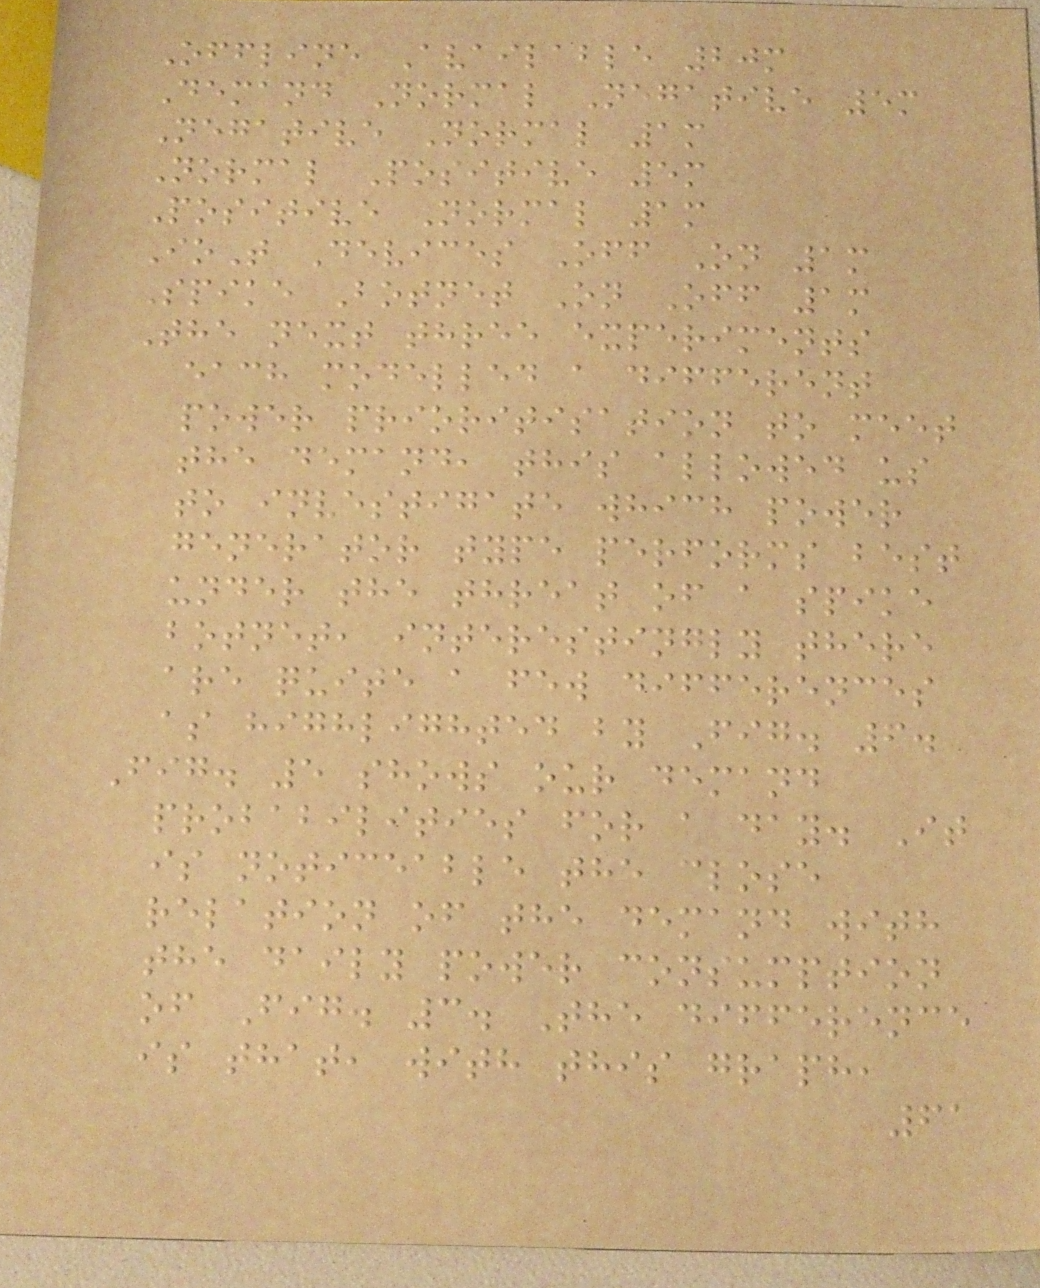Offline Available 20m
Demand Normal Negative 5m
Negative Normal 1m
Normal Positive 5m
Positive Normal 1m
IoT Devices Off On 1m
Spike Botnet On Off 1m
The next three experiments
each modelled a different
power prioritisation to meet
the demand, this allowed us
to investigate which power
generator type performs best
under the threat of a spike
botnet, interestingly there
are quite a few differences
as highlighted by Fig. 6.
Fig. 5 shows our demand
probabilities for a day. It
is noticeable the close
relation of the demand with
the daily power consumption
of Fig. 3. The difference
is that, with this graph,
61
